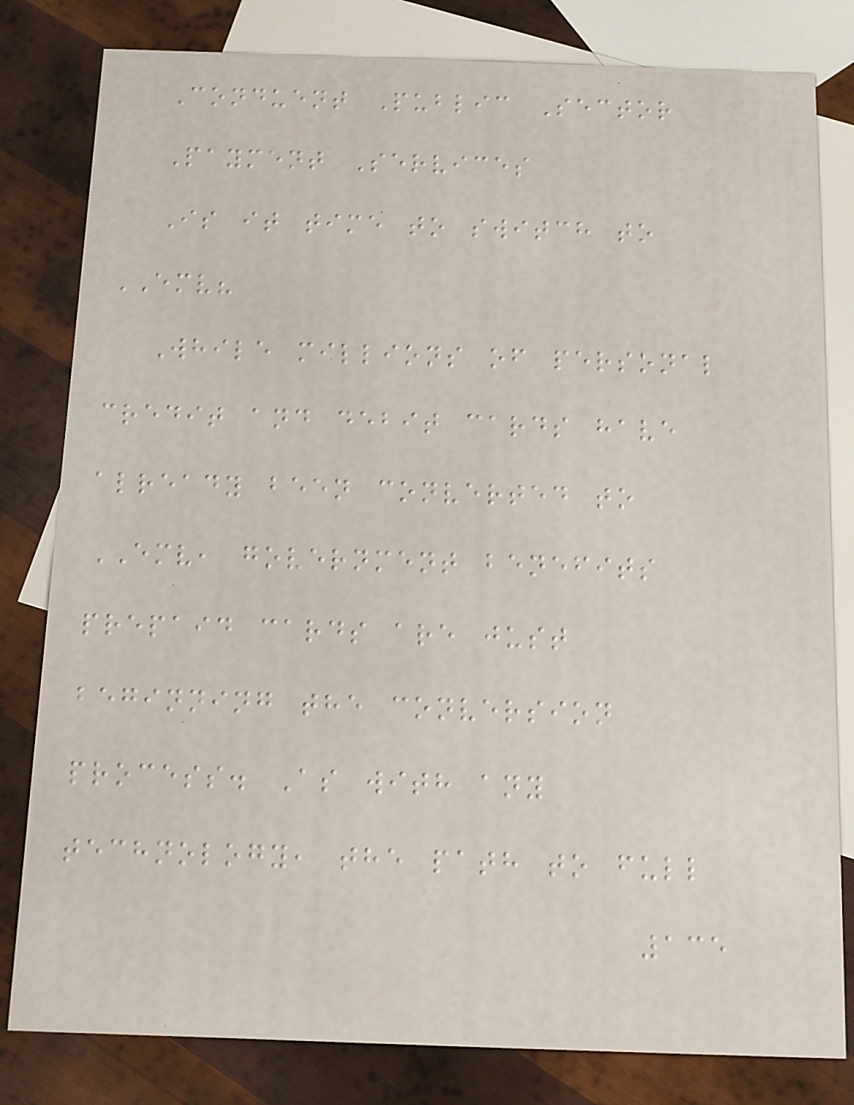Conduent Public Sector
Payment Services
Is it time to switch to
EMV?
While millions of personal
credit and debit cards have
already been converted to
EMV, government benefits
prepaid cards are just
beginning the conversion
process. As with any
technology, the path to full
135
